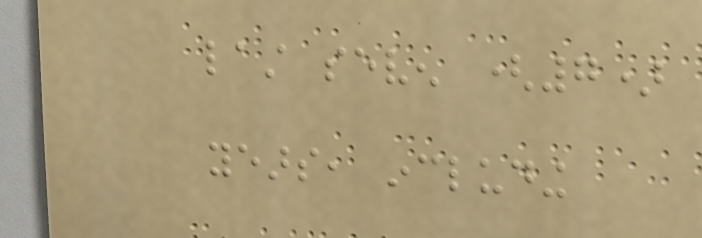last seven (7)
years, including
